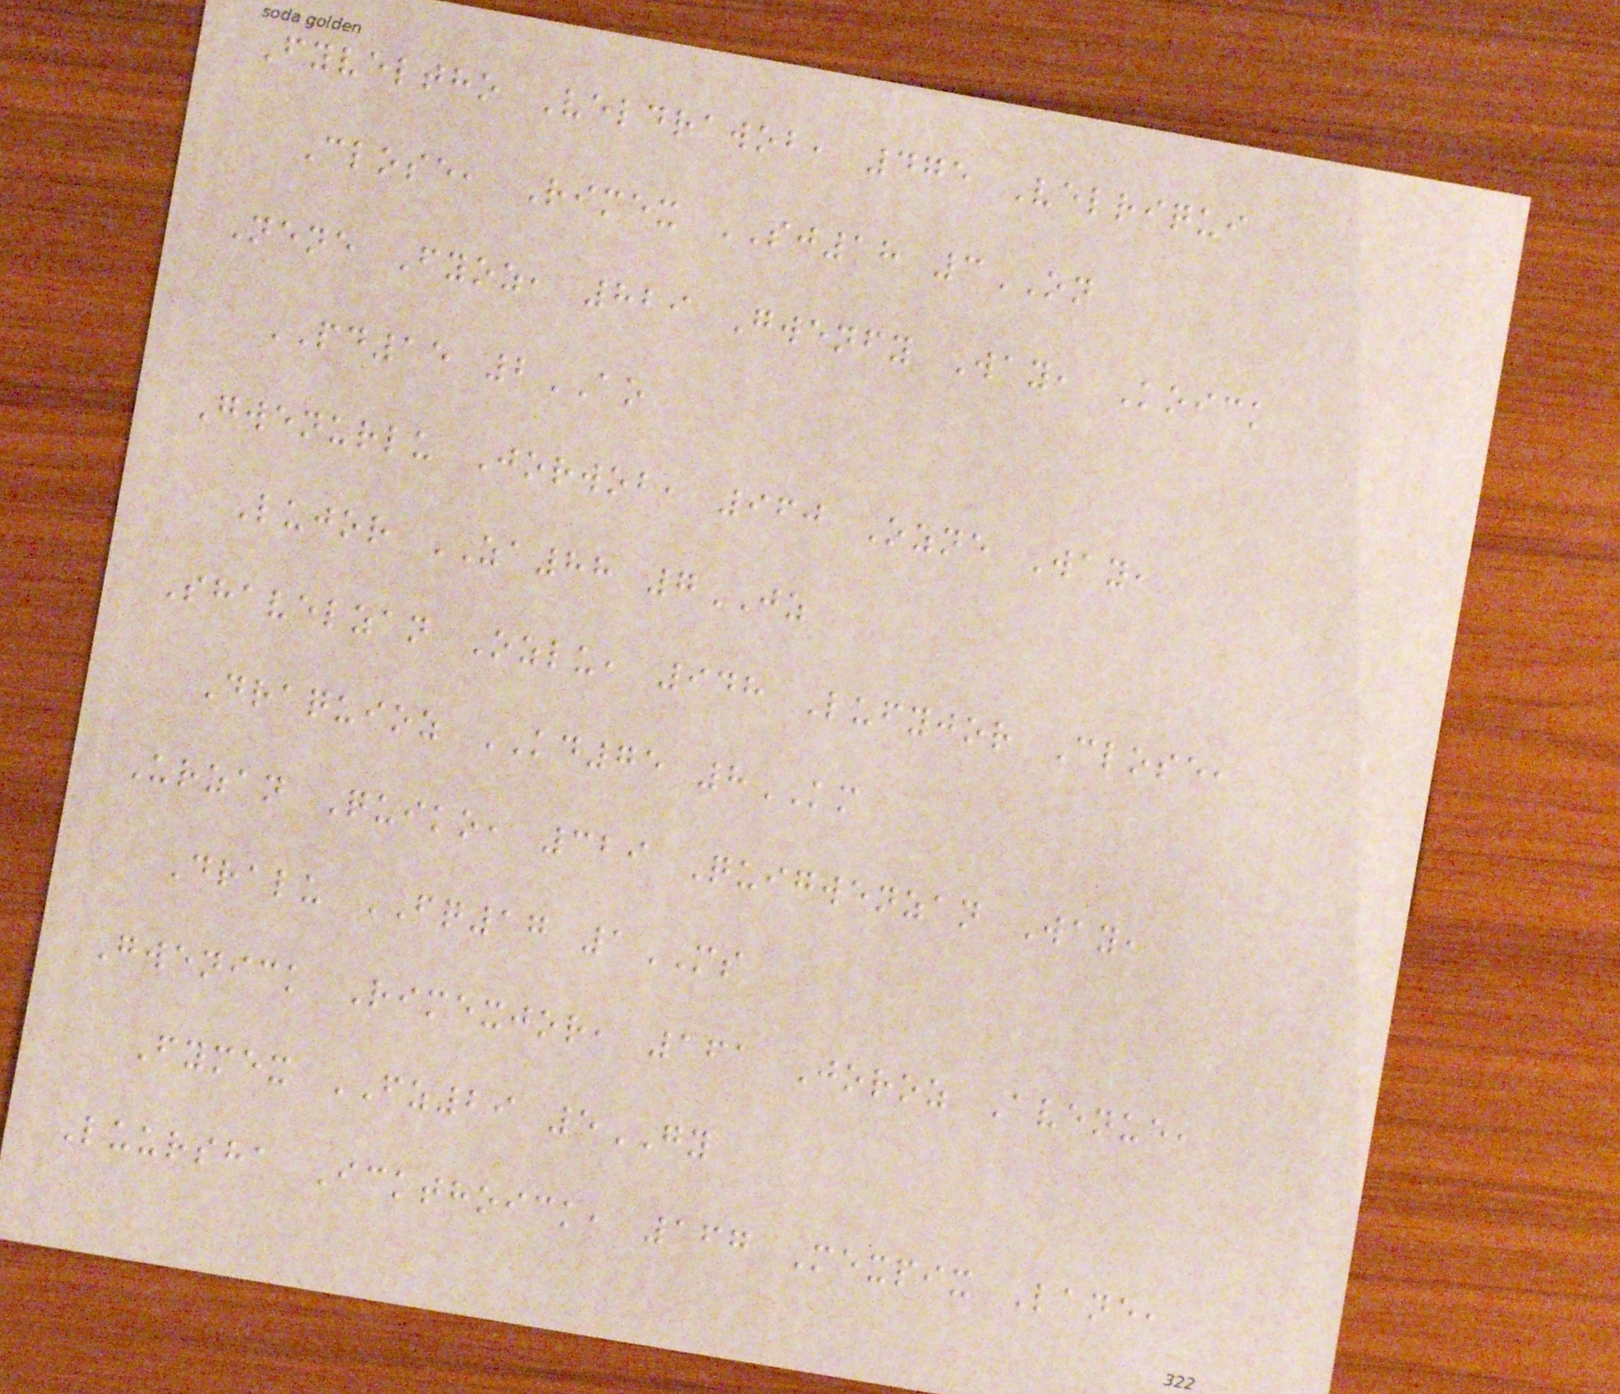Fyveltho Veldrawob, 475 Velriqui
Close, Rimex SJ18 3ON
Nene Fyoz, 829 Gwenfy Way, Koick
PD15 2AO
Gwenurlu Jorwob, 960 Ozne Way,
Lujor ZA88 7JZ
Shavelzan Ozlu, 948 Lufyjor Close,
Draquioz KD75 8KM
Urzan Quiko, 329 Quigwenzan Way,
Dralu FQ17 1MS
Gwenick Rimexjor, 161 Joroz Avenue,
Fymex FZ29 5GY
Luursha Ickthoick, 167 Mexpix Lane,
